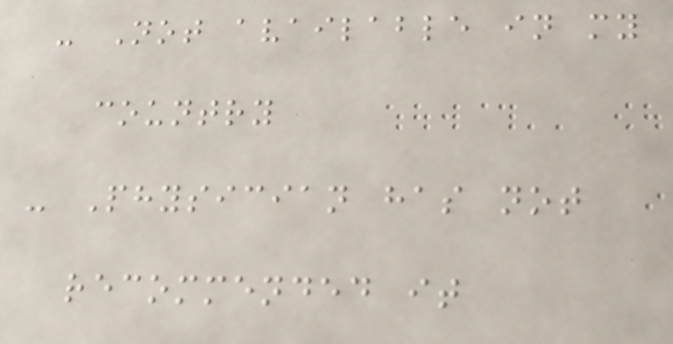- Not available in my
country
- Physician has not
recommended it
